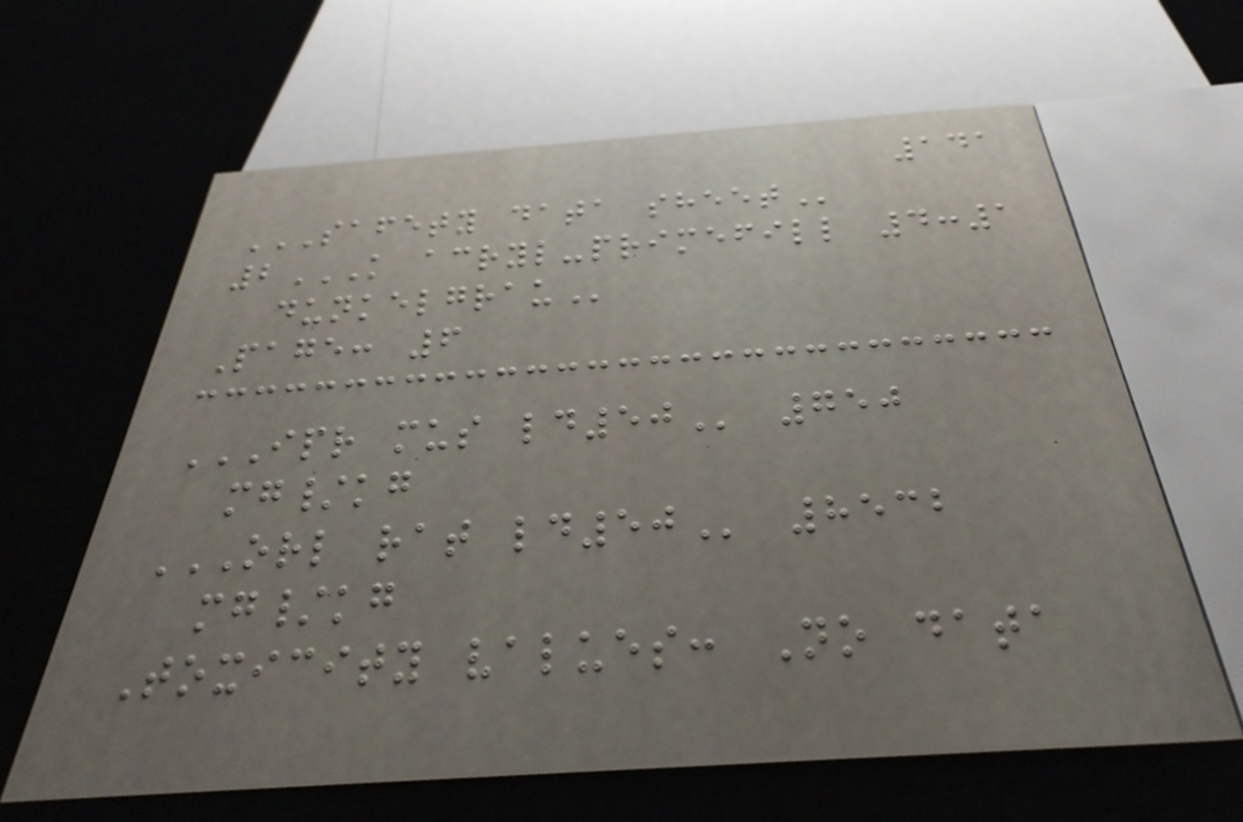141
SAFETY DATA SHEET
2K ACRYL-PRIMEFILL 4:1
DUNKELGRAU
Page: 6
IPR MUS LD50 750
mg/kg
ORL RAT LD50 8532
mg/kg
Toxicity values: No data
